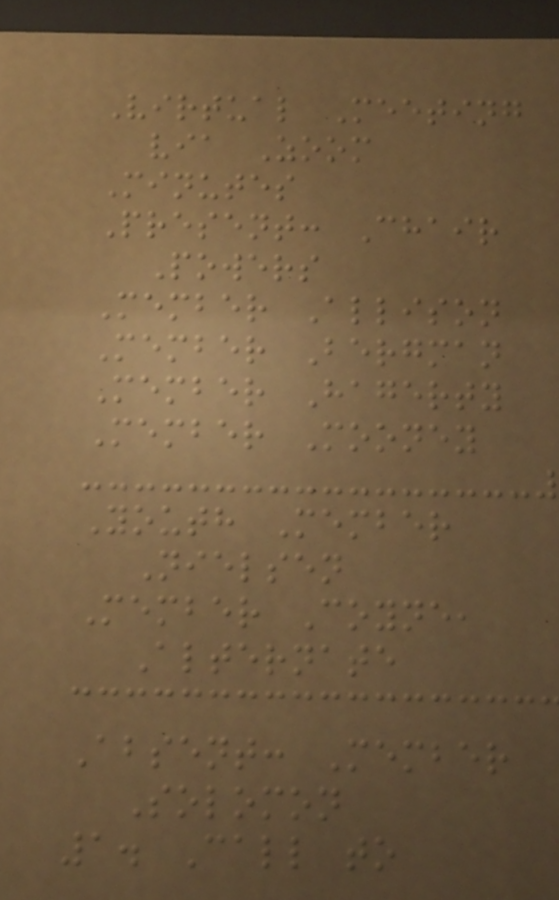Virtual Meeting
via Zoom
Minutes
Present: Chair
Powers
Member Allison
Member Bergman
Member Hagerty
Member Mooney
Youth Member
Nielsen
Member Coyne,
Alternate
Absent: Member
Solomon
1. Call to
